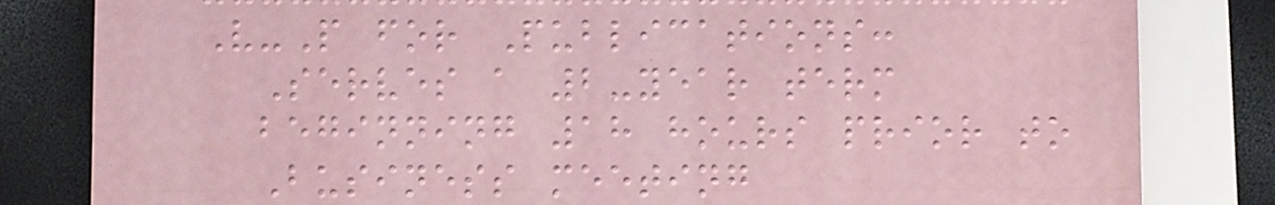V-P for Publications:
Serves a 2-year term
beginning 18 hours prior to
Business meeting
